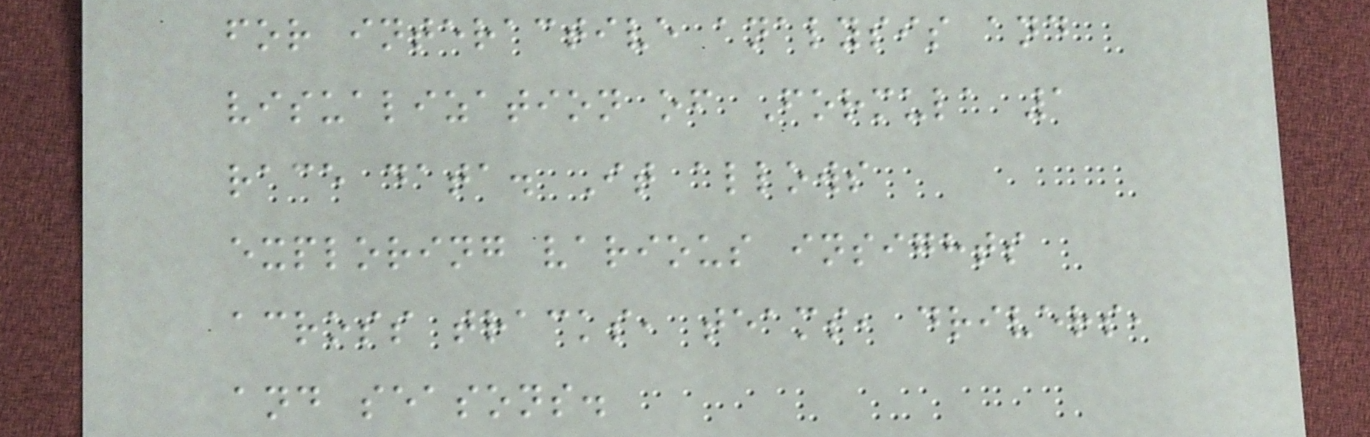for interactive analysis and
visualization of Formula 1
race data. It allows
exploring various insights
across tracks, teams, drivers,
and seasons.
